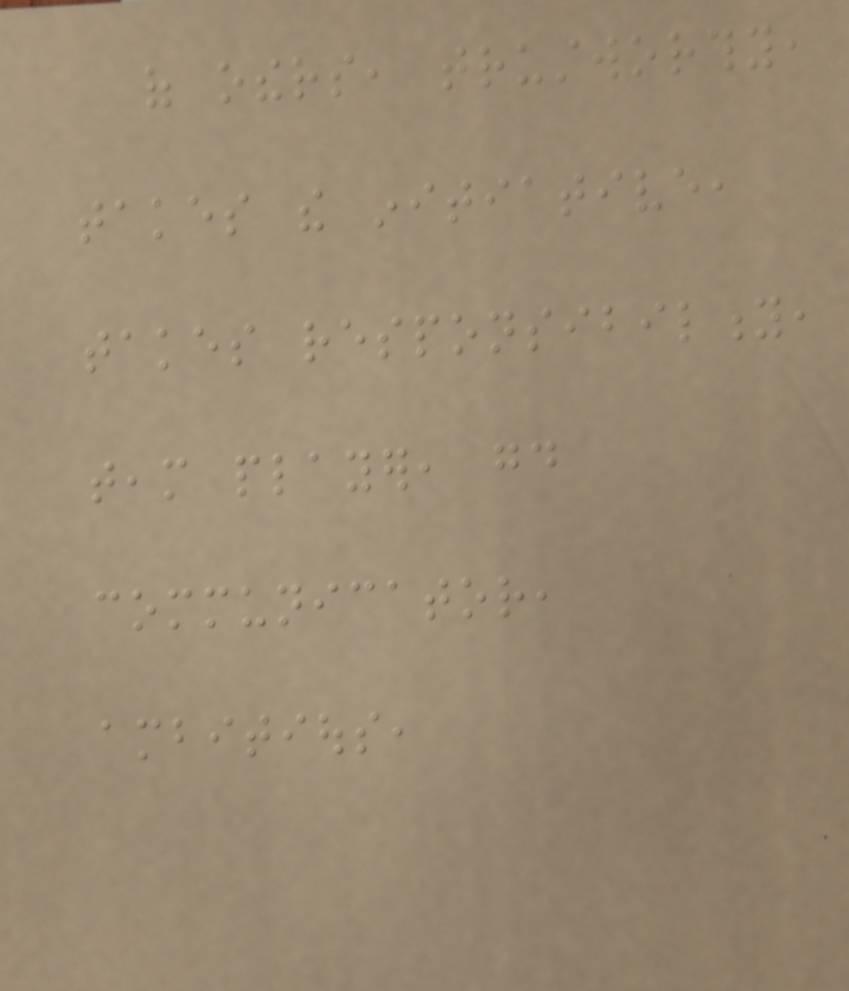of others, trustworthy,
takes the initiative,
takes responsibility,
team player, good
communicator,
ambitious,
